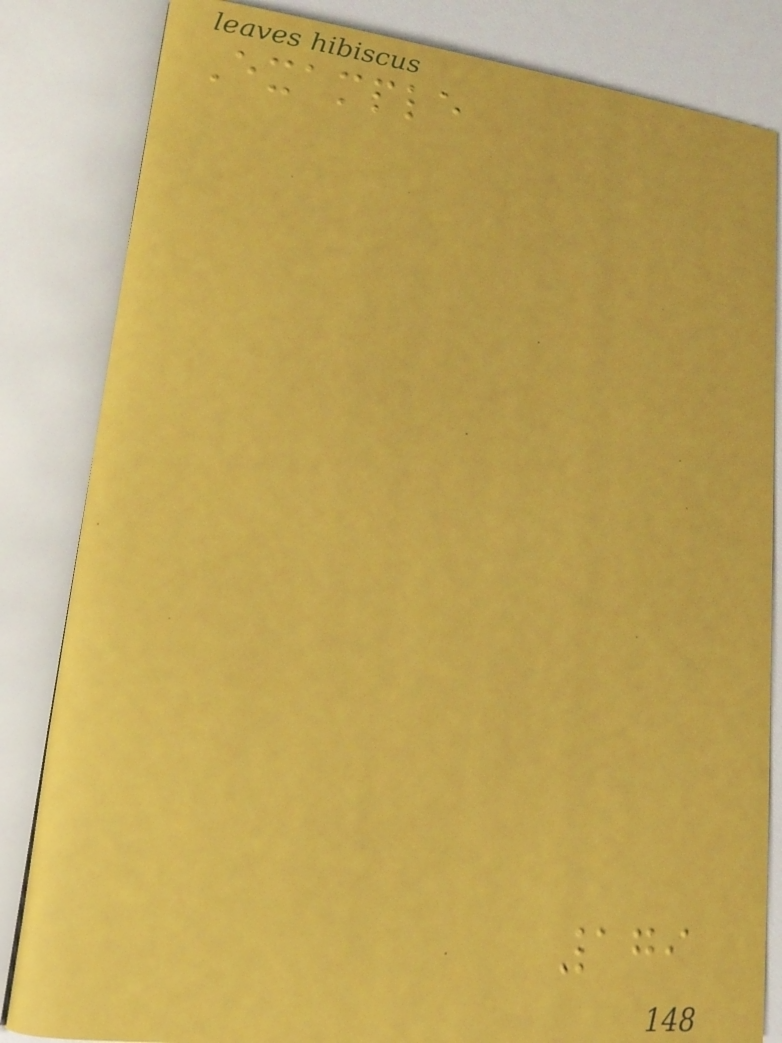Example
179
